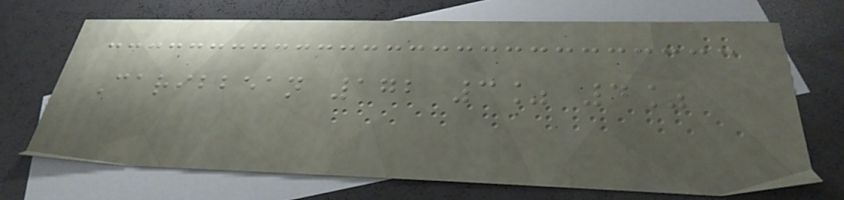Caribbean 172 3% 4%
